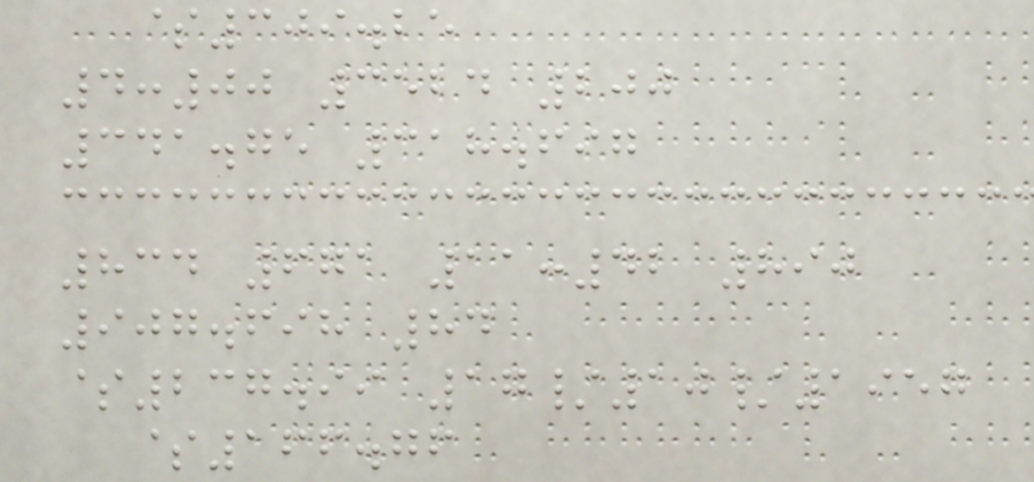$309.25
4:00 3524 200
341.75 318.697
834 671 11:42 890
907.698 84
$237.99 17/10/1957
$166.76
